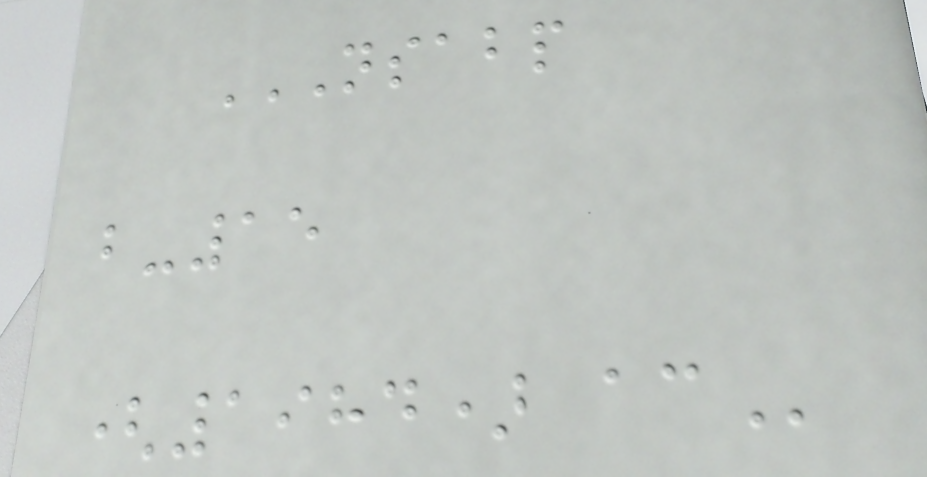NSABP
B-15
(1984) AC
